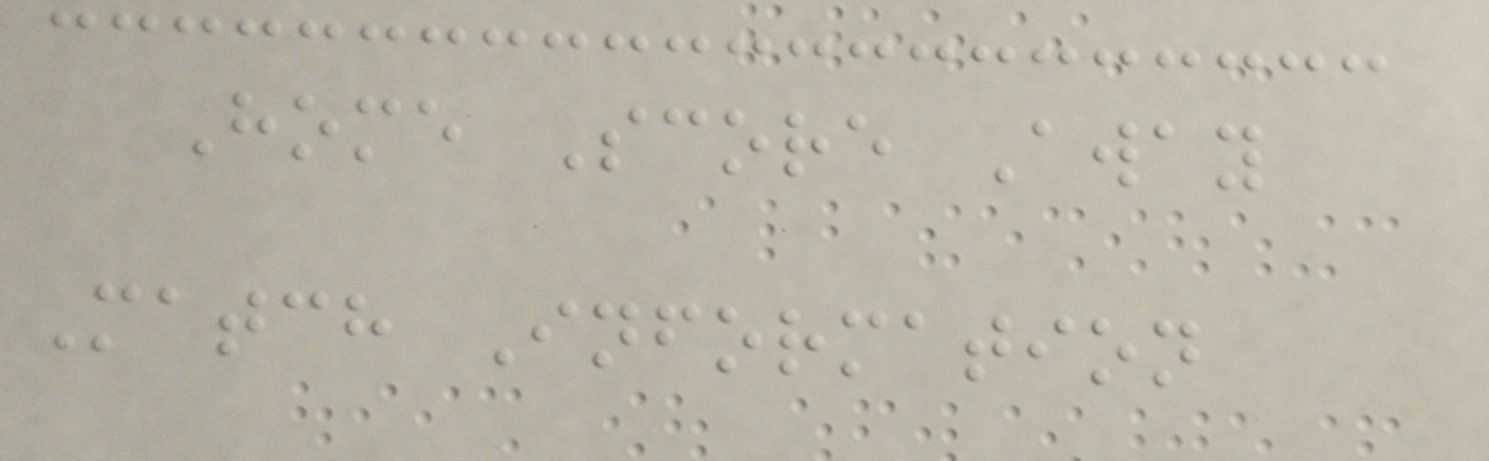Home Score Away
Match Information
